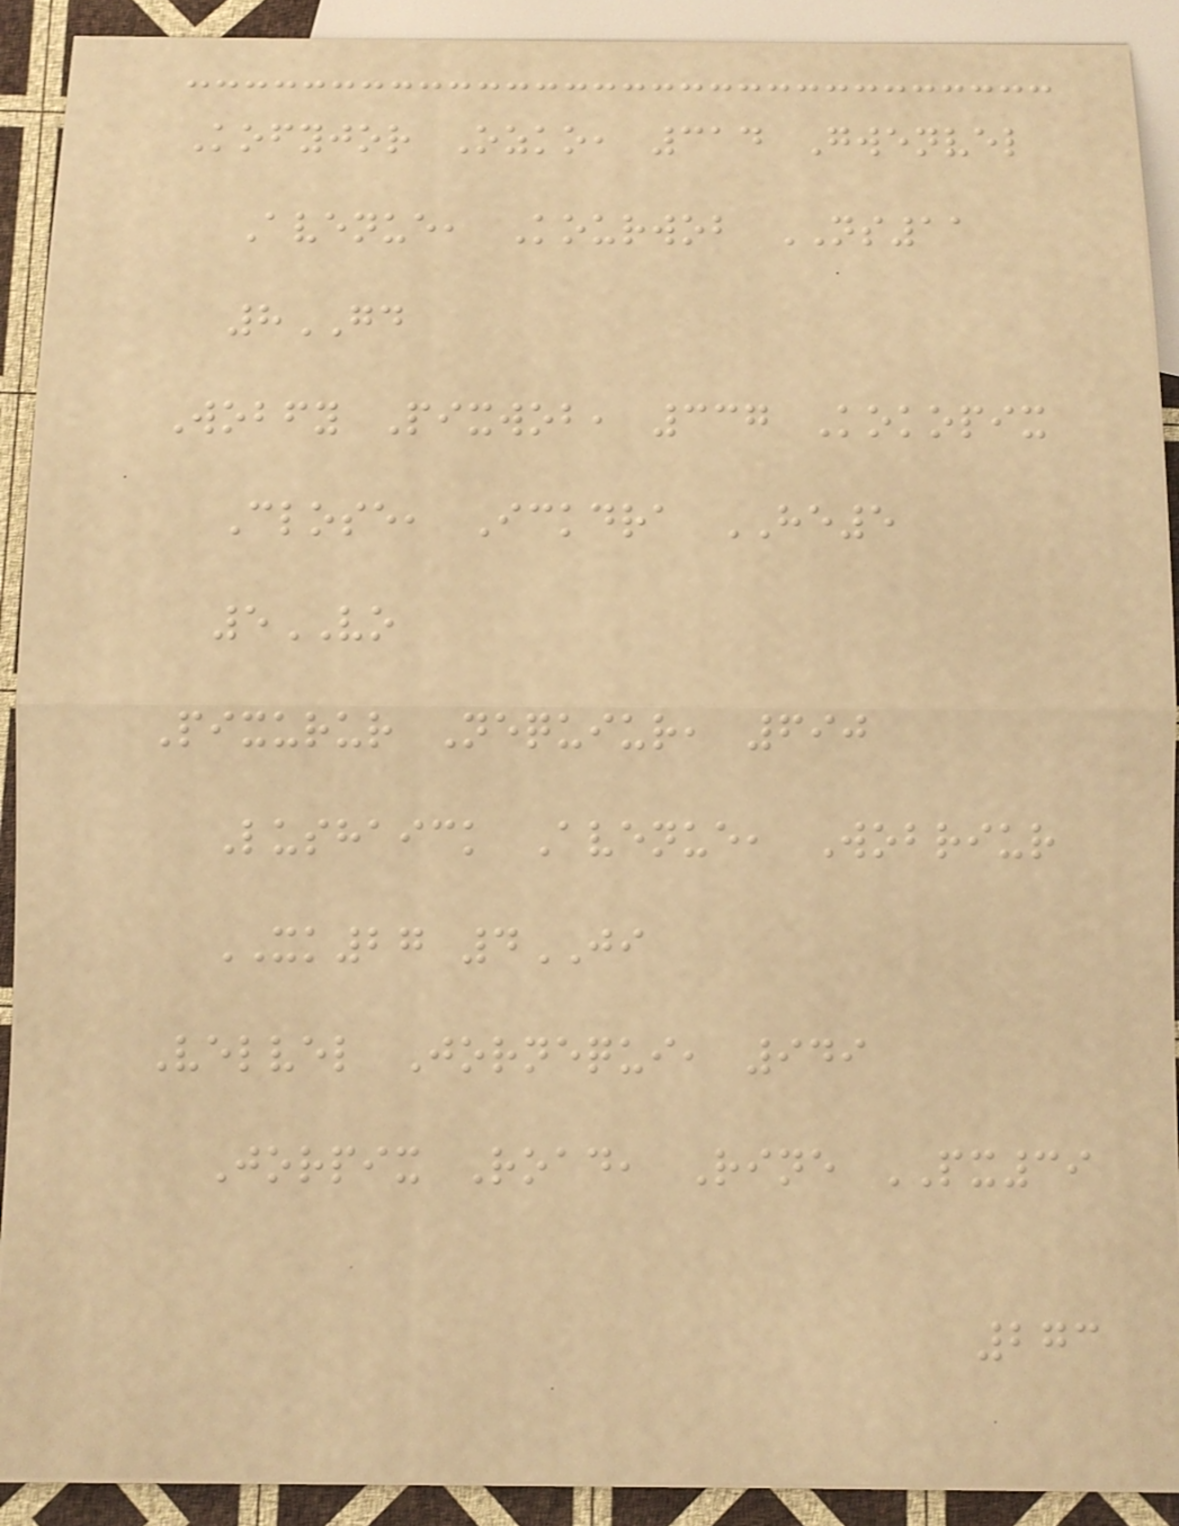Kofyjor Ozko, 314 Gwenvel
Avenue, Kourwob NS11
8GD
Wobfy Pixwob, 337 Kokopix
Close, Ickdra HE5
5VO
Pixurur Nequiur, 690
Lushaick Avenue, Wobriur
XK27 4JI
Velvel Jornequi, 949
Jorpix Road, Rine PX39
273
